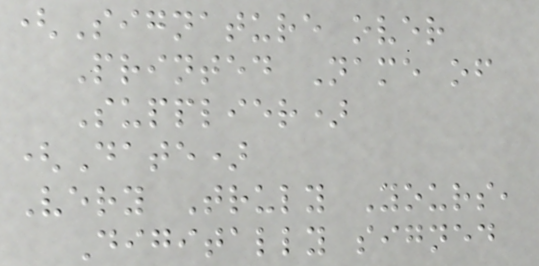(Signature over
Printed Name of
Supplier)
(Date)
Very Truly Yours,
Digitally signed
